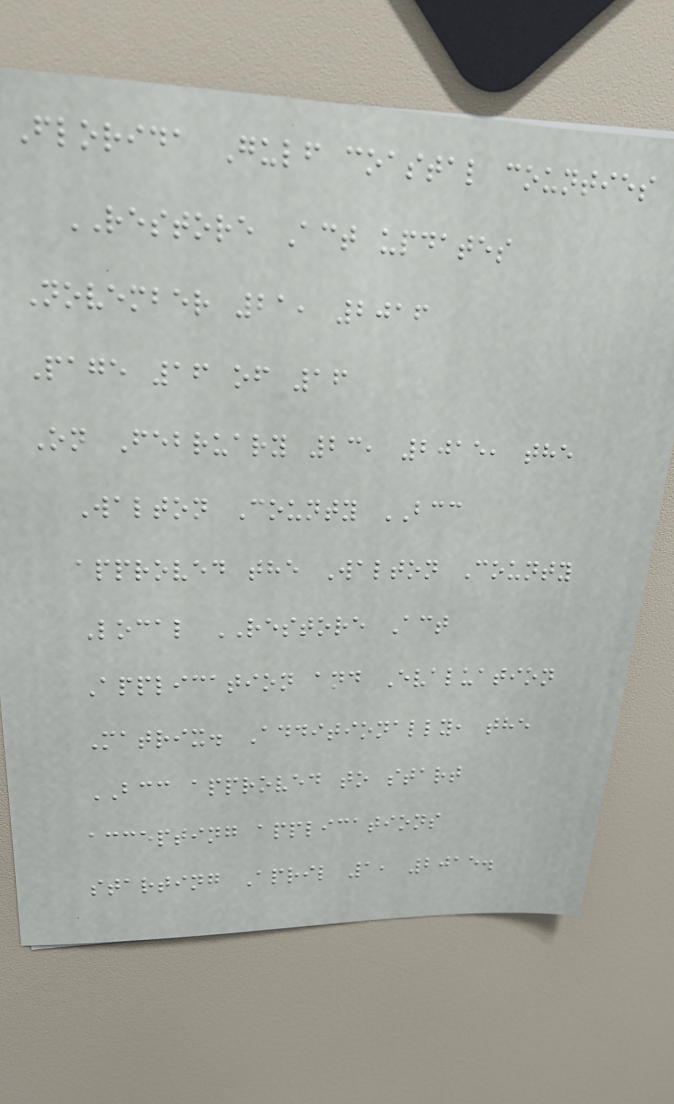Florida Gulf coastal counties
RESTORE Act updates
November 21, 2016
Page 16 of 16
On February 23, 2015, the
Walton County BCC
approved the Walton County
Local RESTORE Act
Application and Evaluation
Matrix. Additionally, the
BCC approved to start
accepting applications
starting April 1, 2015.
